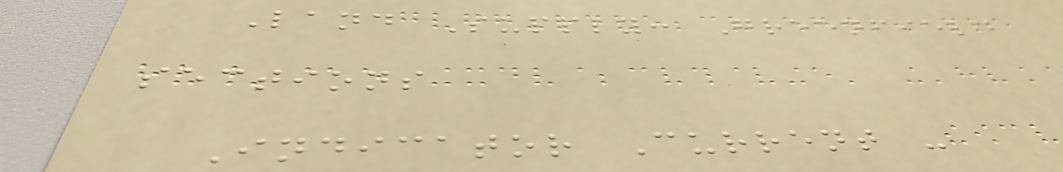Land Supply: Greenfield
sections
Indicator Current -
